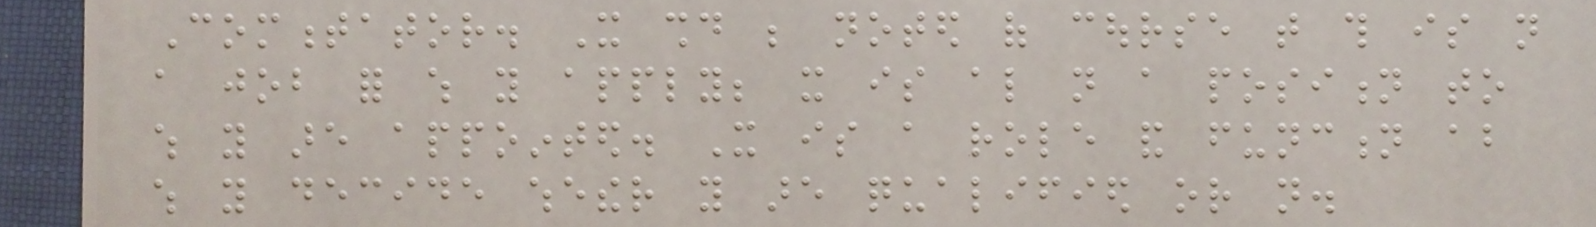Commentator. It should be noted of course that this is not
a job for which you apply; it is also not a position to
which you are appointed. It is a role and function about
which you decide whether you are qualified or not.
